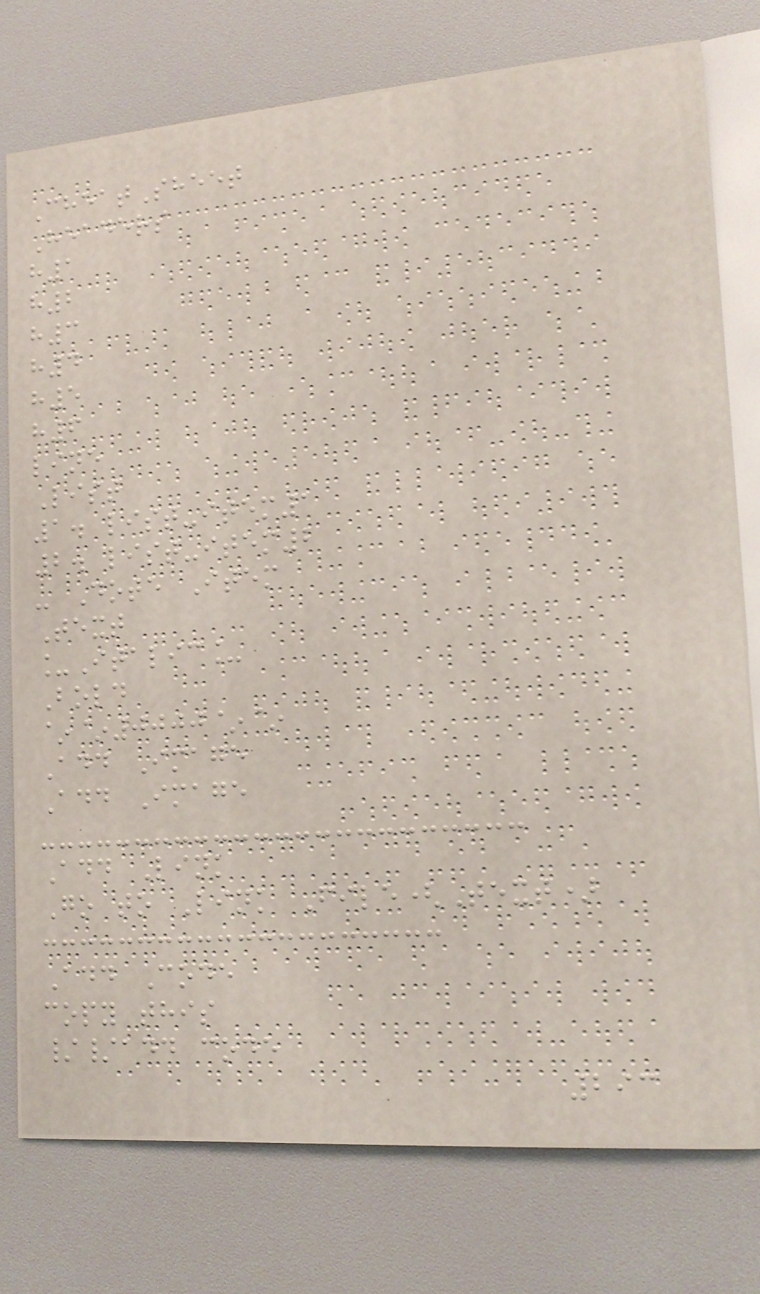CheatSheet
Headers
h1
h2
h3
h4
h5
h6
line
List
1. list-item1
2. list-item2
- Dote Item
Text
_Italic_
Bold
~~0000~~
Add Image
Add Image
Add Link
Go to Link File(Text)
Add Code
copy this
//add code
293
